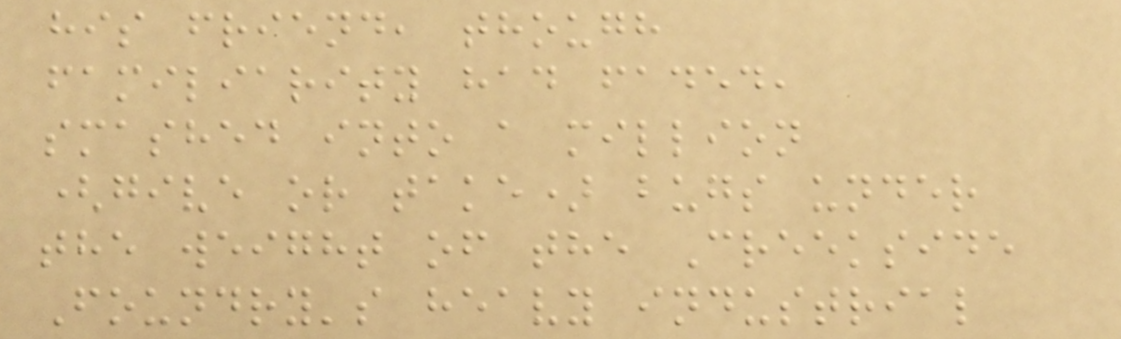his friend, though
familiarity had faded,
smashed into a million
(give or take) bugs under
the weight of the Creekside
Foundry's heavy industrial
